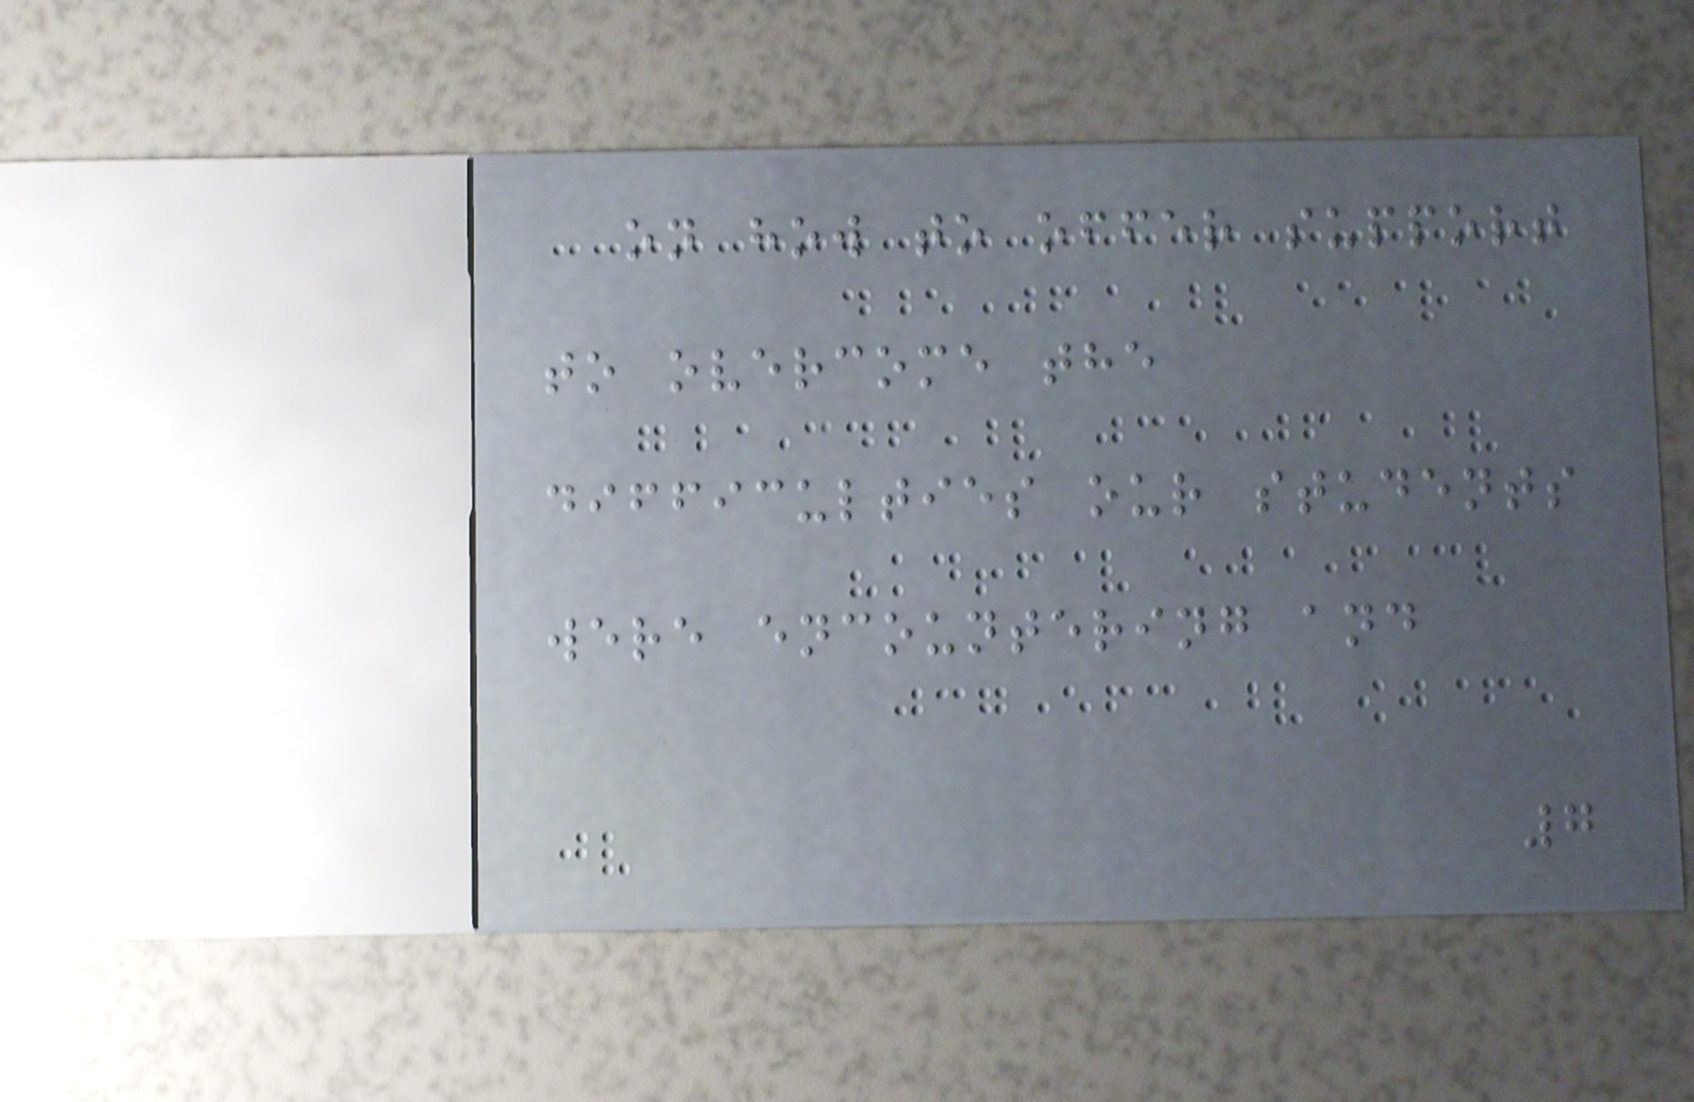on how to offer support
to overcome the
difficulties our students
were encountering and
7
